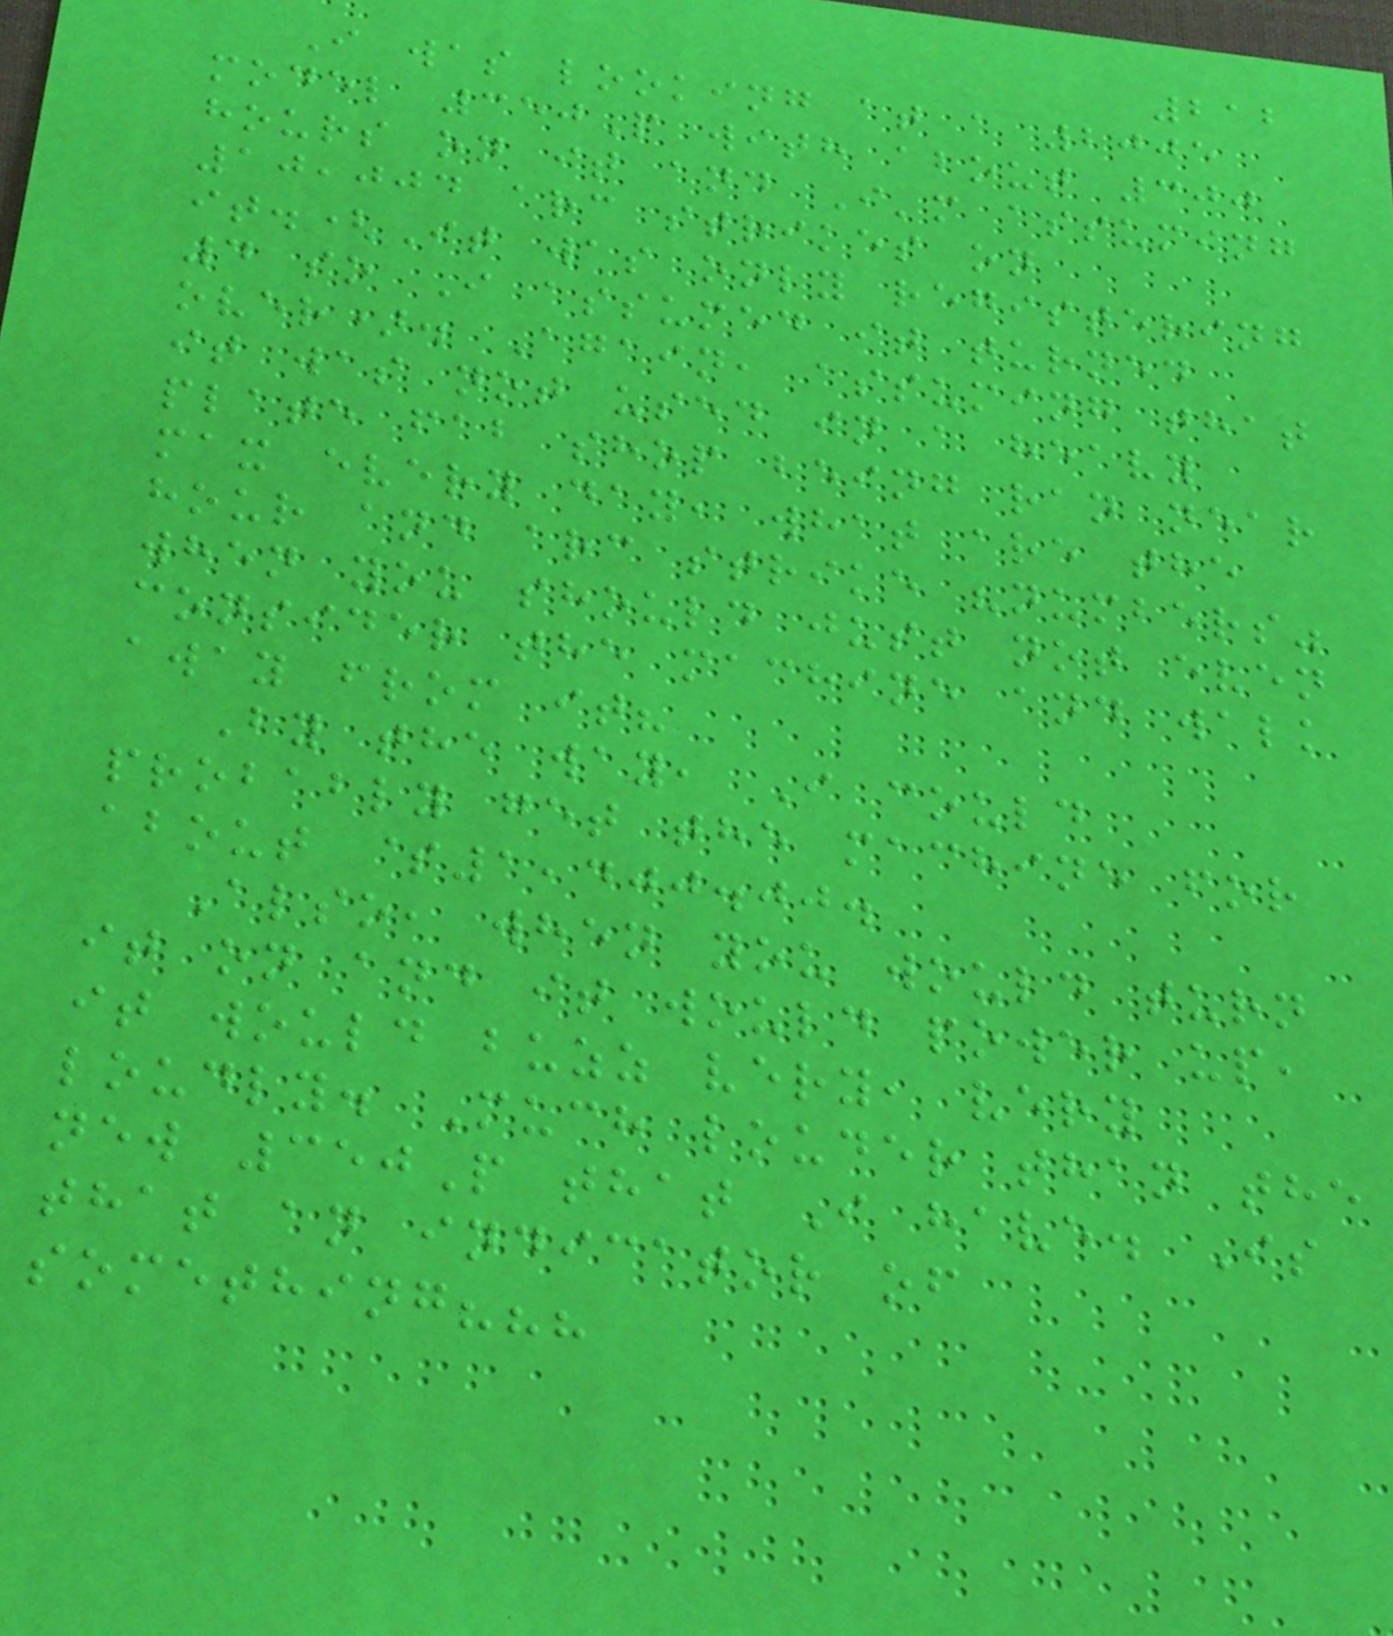212
I was looking at a 2005
model 350P with about 300
hours on it and I'm assuming
10,004 arc strikes on
it.(It was only registering
4 so I assumed it turned
over). Again, assuming that
it was not used in a heavy
plate fab shop being ran near
max every day, what are the
hour and arc strike "numbers"
when you should just not even
consider the machine and walk
away from it?
By the way, I could
probably get the machine for
about $1,400.00.
Also, when you would turn
it on and it would power up,
it would buzz very, very
loudly. Much louder than the
new 350P that I have. Is
that an indicator of
something???
